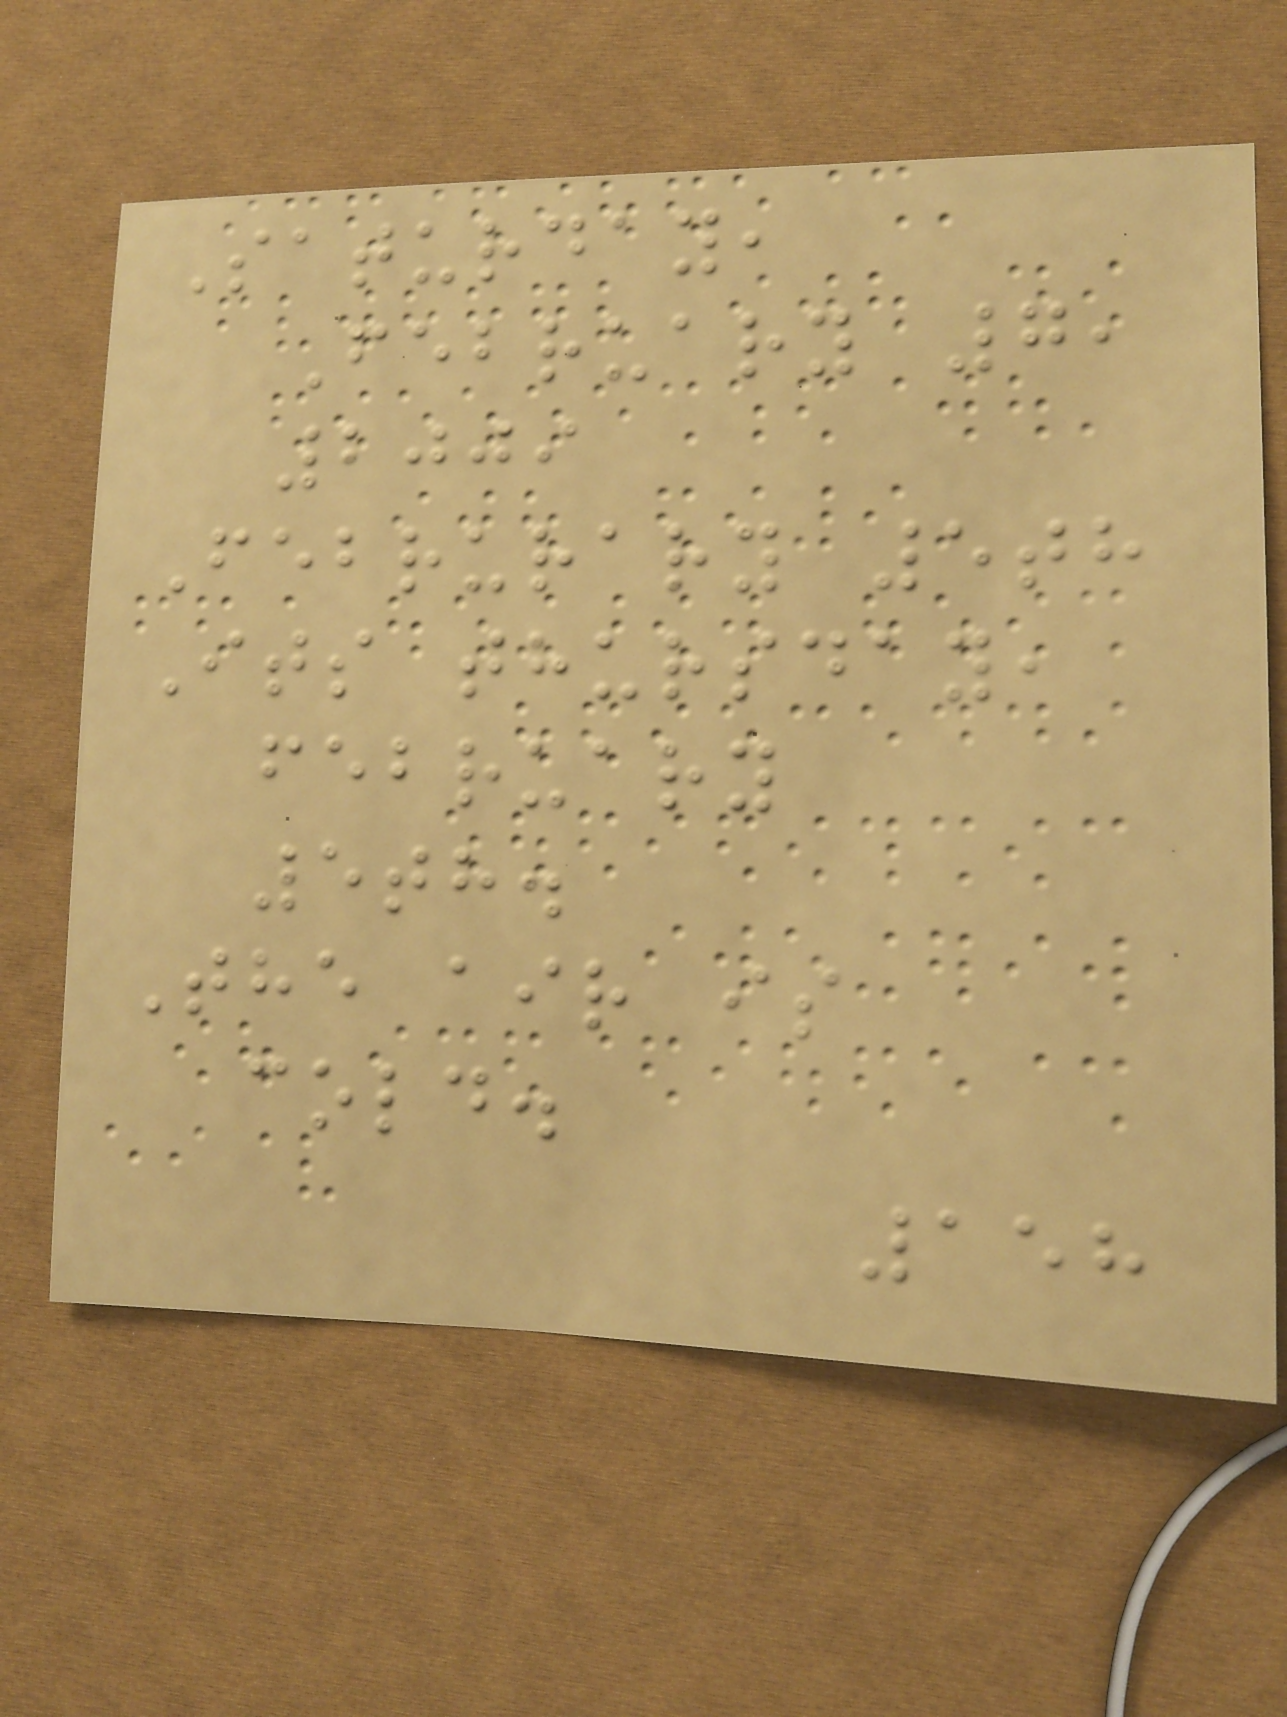Saturday,
February 7,
2009
Februrary 5th
Its thursday,
february
5th.
The air is
cold.
158
